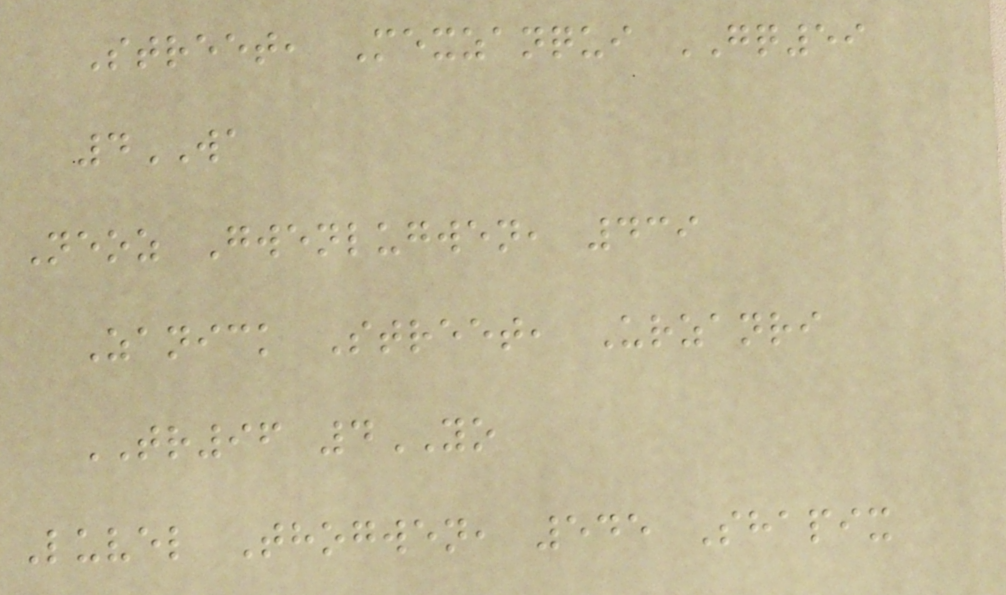Street, Mexzanqui GQ59
4WA
Neoz Gwenlugwen, 439
Zanick Street, Urzanri
TR96 4YO
Luvel Thogwen, 545 Shapix
